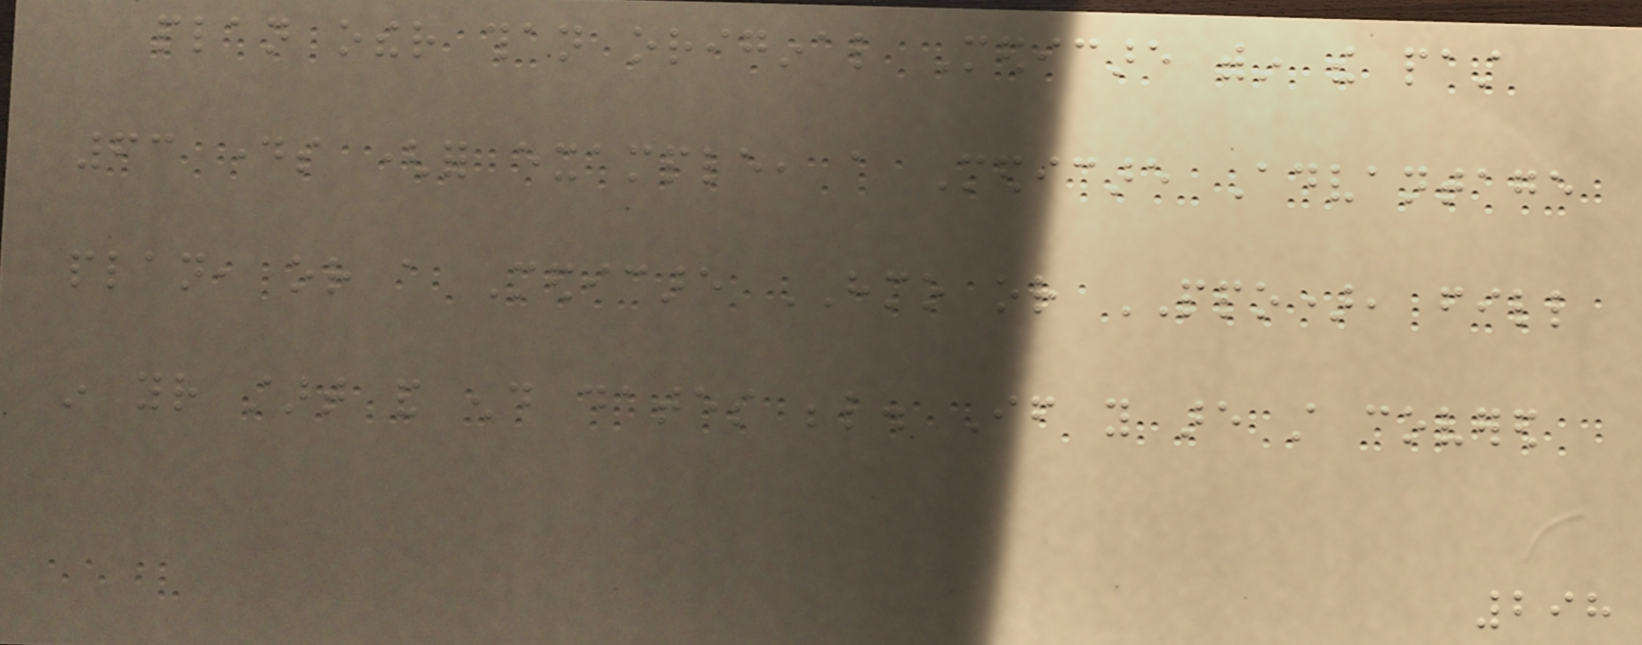plan other than original Medicare within the past
63 days (for example, a Medicare Advantage
plan, or a Medicare HMO or PPO), fill
in your start and end dates below. If you are still covered
298
